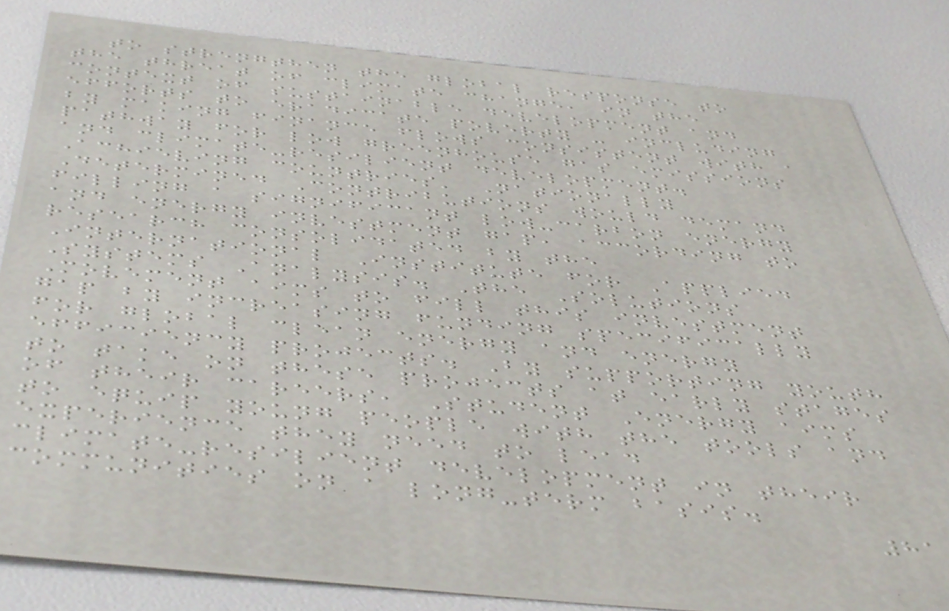to strengthen the global response to
the threat of climate change, in the
context of sustainable development and
efforts to eradicate poverty - including
by making finance flows consistent with a
pathway for low greenhouse gas emissions
and climate-resilient development.
Achieving countries' Nationally
Determined Contributions would demand
filling a significant low-carbon energy
and energy investment gap, according to
research consolidated by the
International Institute for Applied
Systems Analysis. The Solutions
Movement aims to fill this investment
gap by increasing funding specifically
for global clean energy and energy
efficiency projects. By supporting youth
to take on these projects at early stages
of their careers, Student Energy aims
to equip young people with the tools and
experience they need to lead
climate-resilient development in their
communities on a long-term basis.
81
